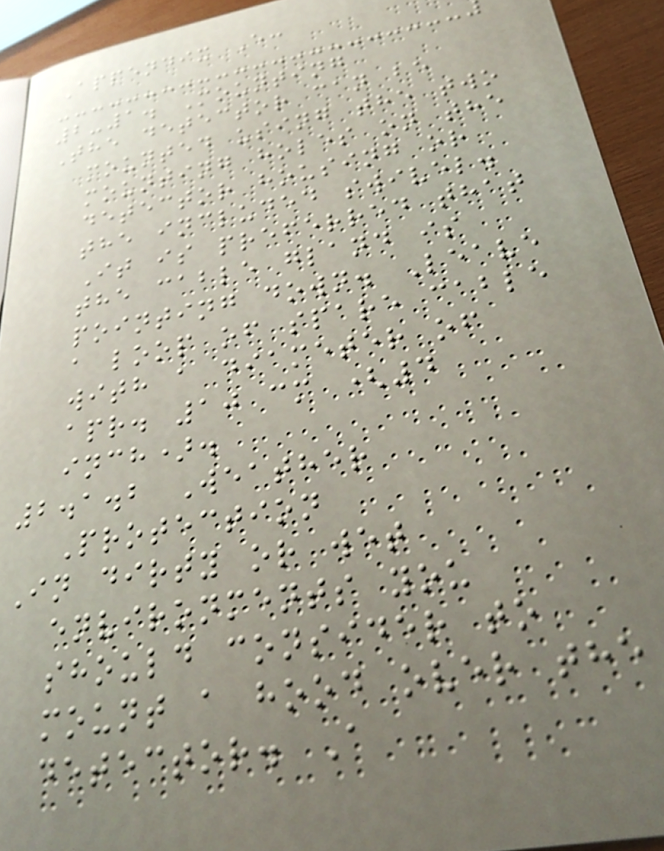Appendix E:
2-1. Mounting
The detector can be
mounted using the two
mounting holes on the
detector housing or
the included swivel.
It is preferred that
the cable gland is
pointing down. Leave
a loop of spare cable
with a diameter of
apr. 10 cm (4
inch).
2.1.2 Weather
Protection
In dirty or wet
environments you
should consider to
mount a hood over the
detector. A
